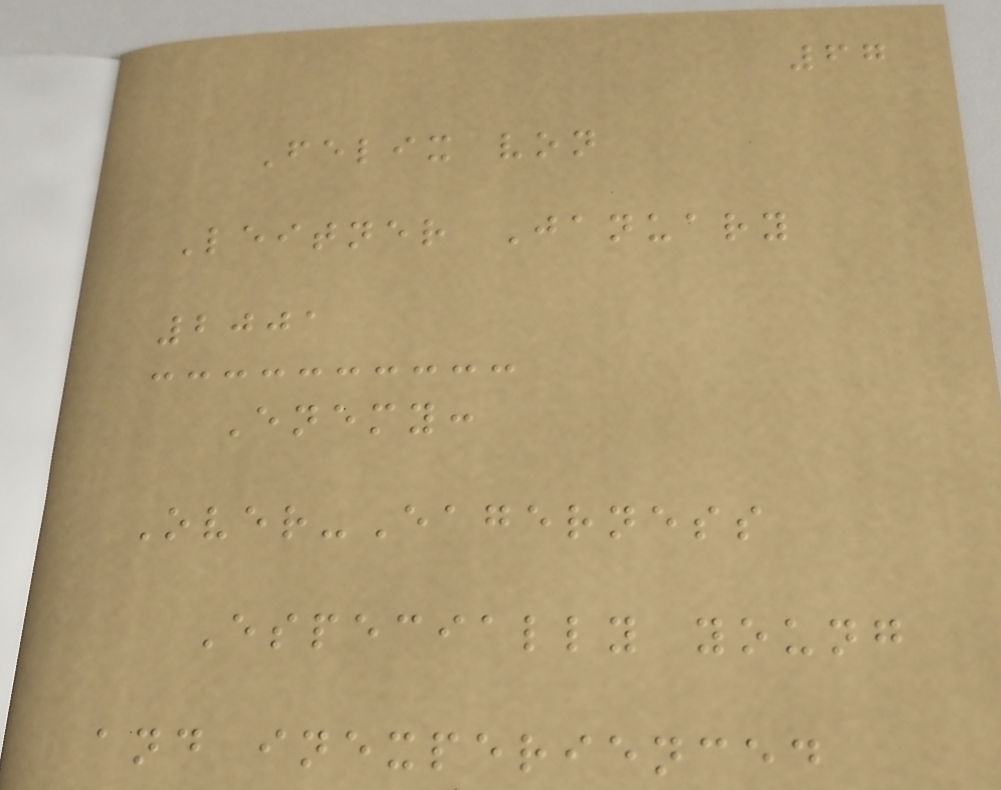67
Felix von
Leitner January
2001
Enemy:
Over-Eagerness
Especially young
and inexperienced
